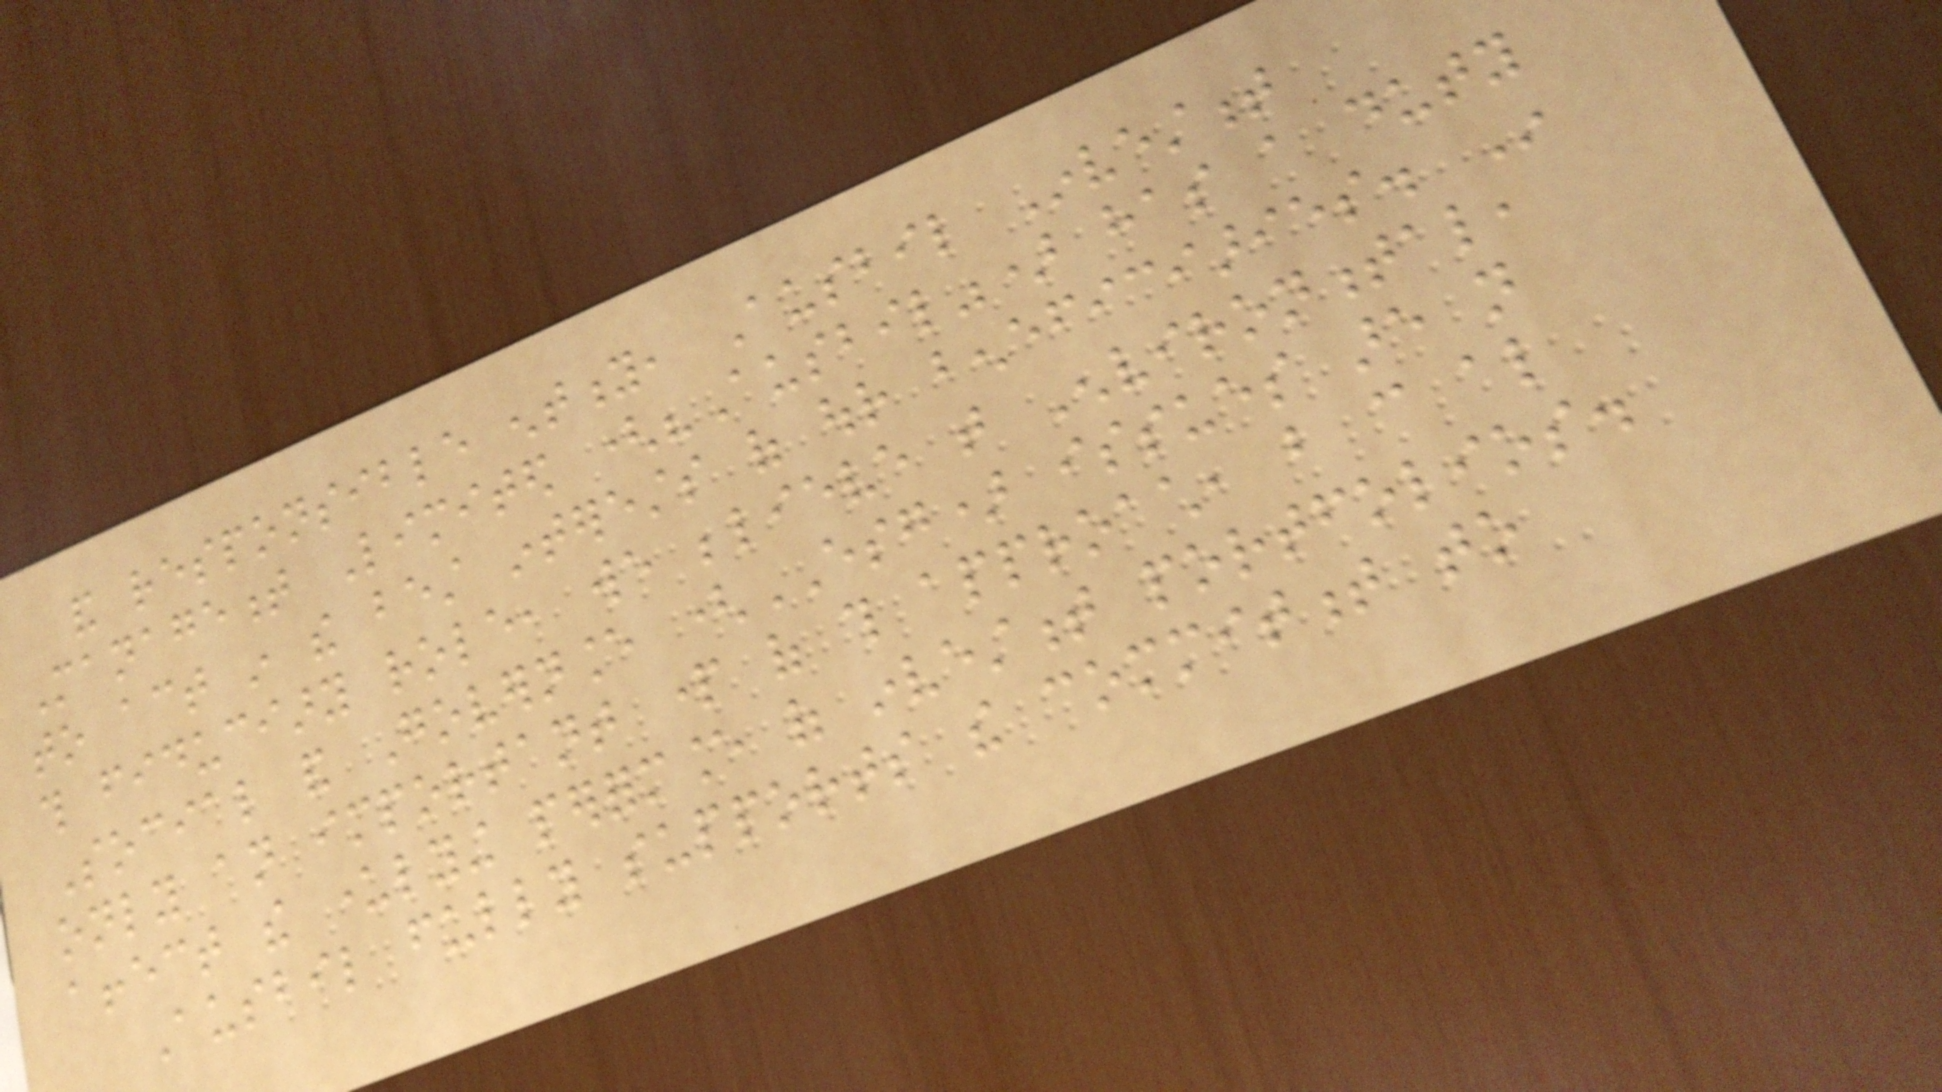and responsible entity, Ausbil Investment
Management Limited ("Ausbil") has a duty
to act in the best interests of our beneficiaries. In
this fiduciary role, we believe that Environmental,
Social and Governance (ESG) issues are not
only an important part of this approach, but can also
affect the underlying performance of investment portfolios.
Ausbil fully supports the commitment to
